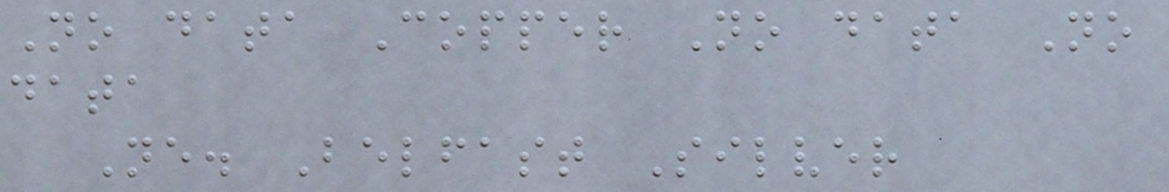No data Copper No data No
data
Ne. Belfast Silver
